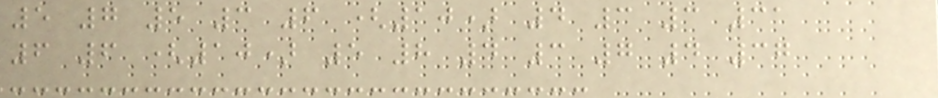5 7 5 3 6 (10) 4 3 3 31
6 6 (10) 5 8 4 3 7 4 37
